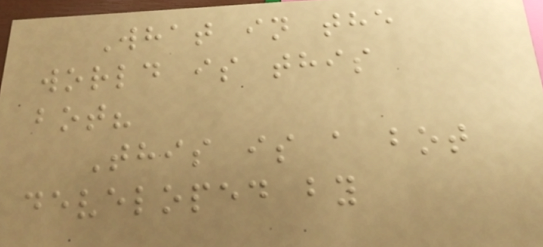What in the
world is this
bot?
This is a bot
developed by
